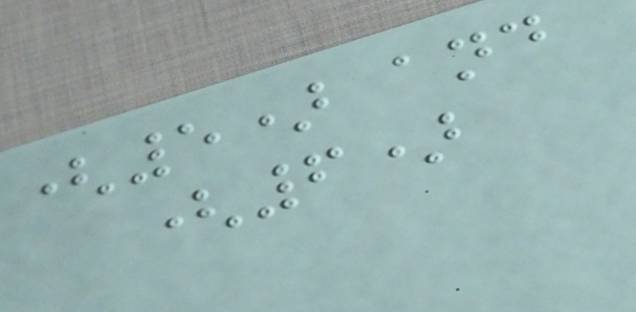(5) and
(6)
